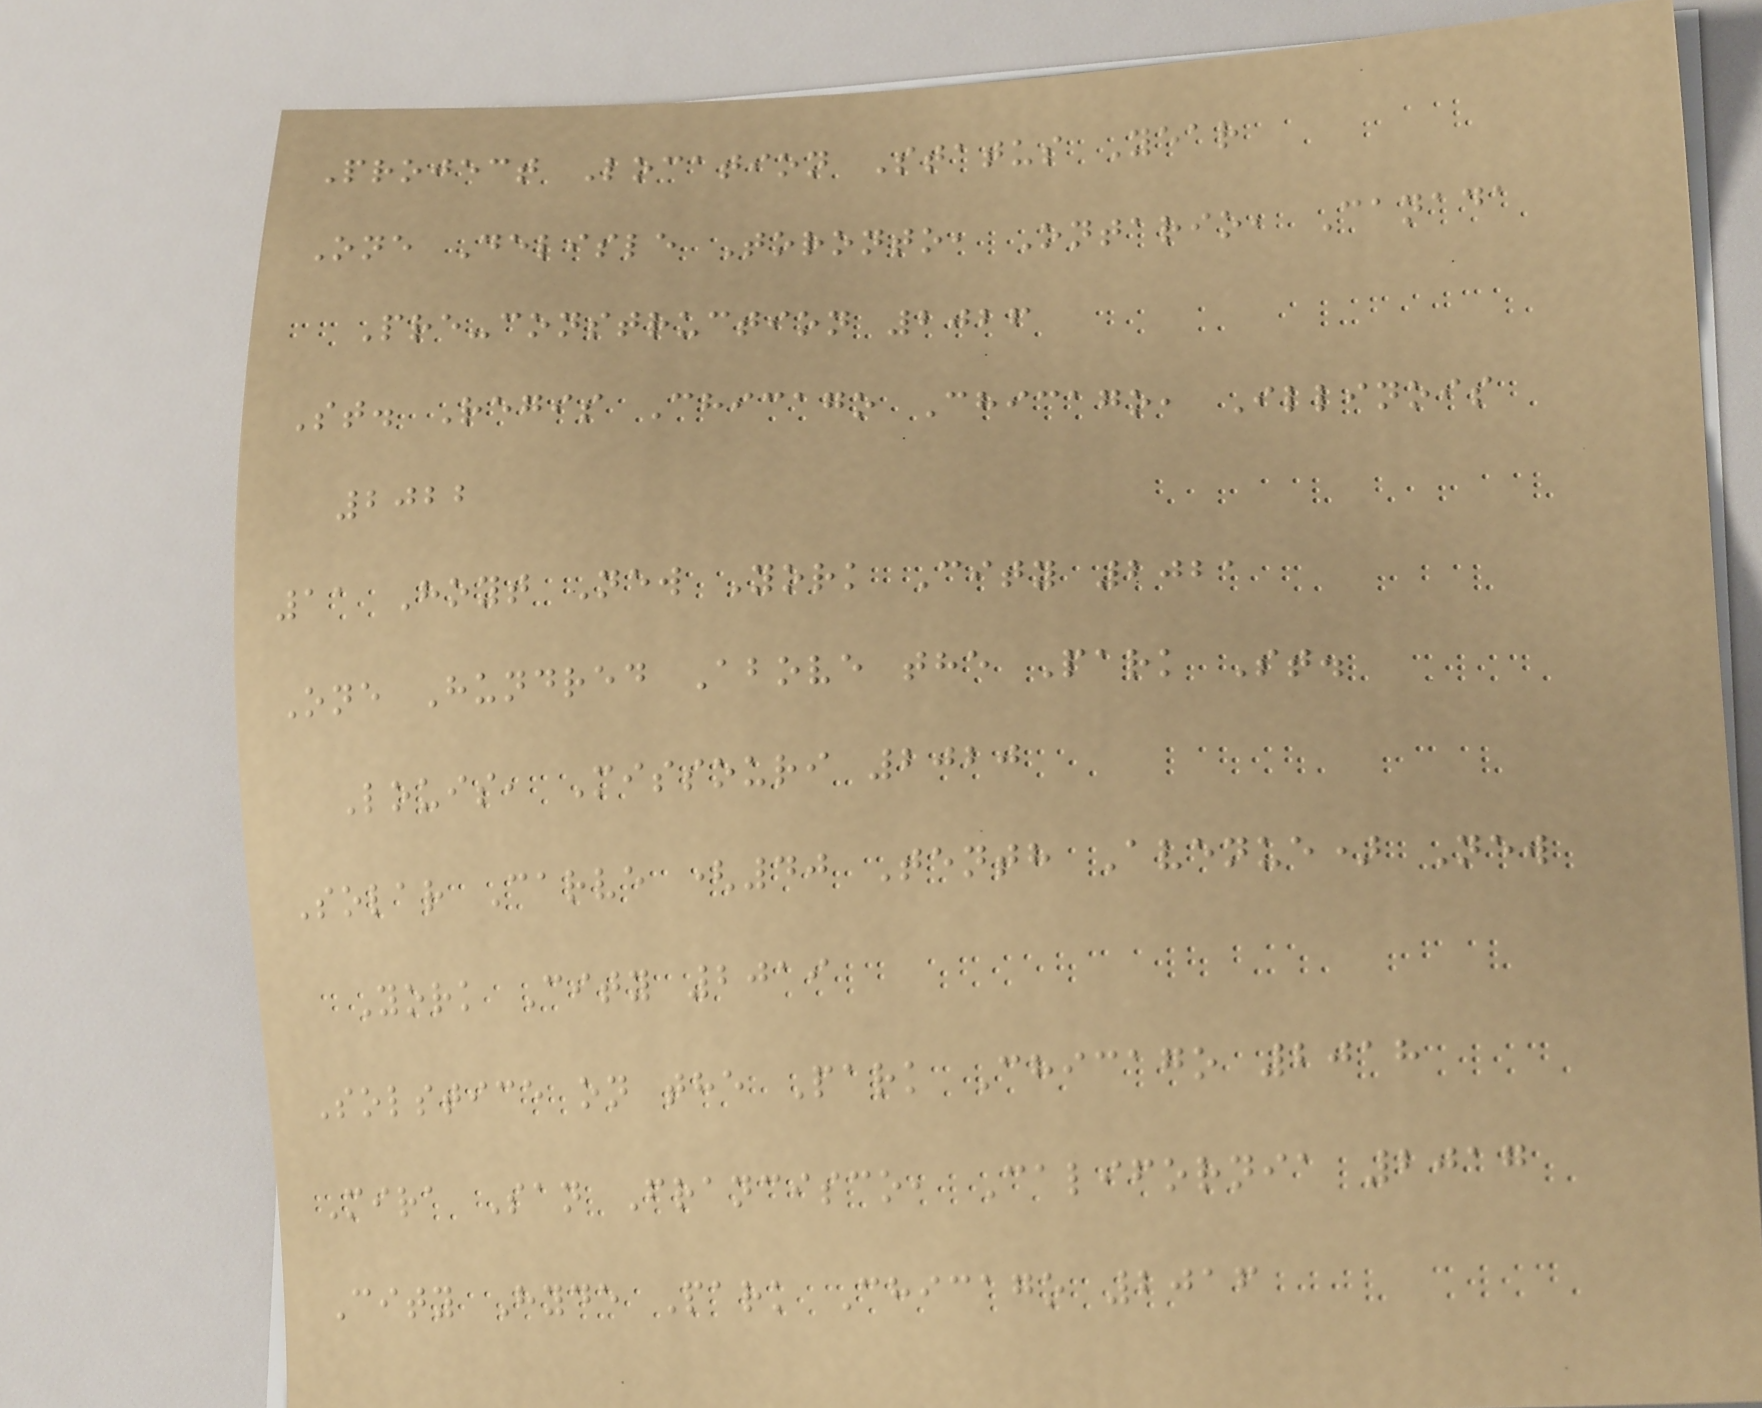Project Location Status Year
One Delisle Toronto, Ontario, Canada
Pre-construction 2026
St. Regis Chicago Chicago, Illinois
2022
11 Hoyt New York City 2021
One Hundred Above the Park St.
Louis, Missouri 2020
Solar Carve (40 Tenth Avenue) New
York City 2019
Solstice on the Park Chicago 2018
Mira San Francisco, California 2017
City Hyde Park Chicago 2016
